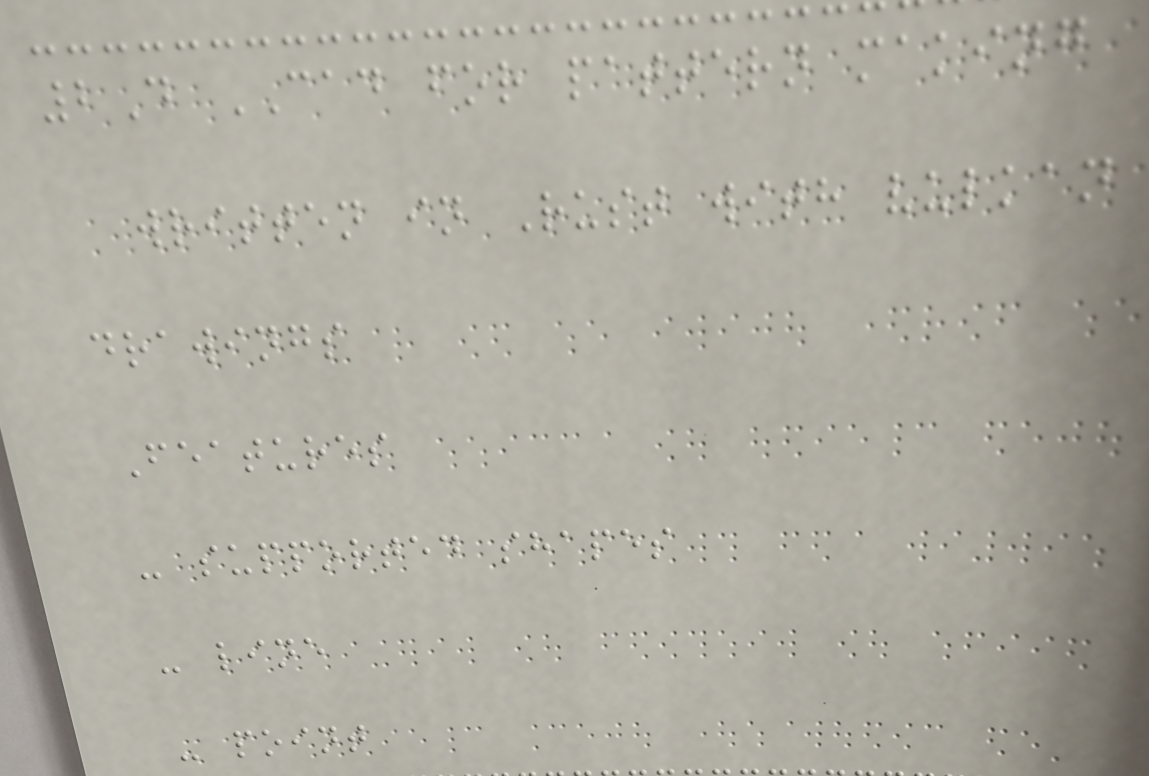2D CAD for pattern making
written in Rust with vulkan
drawings
Features
- supported shapes
- line
- point
